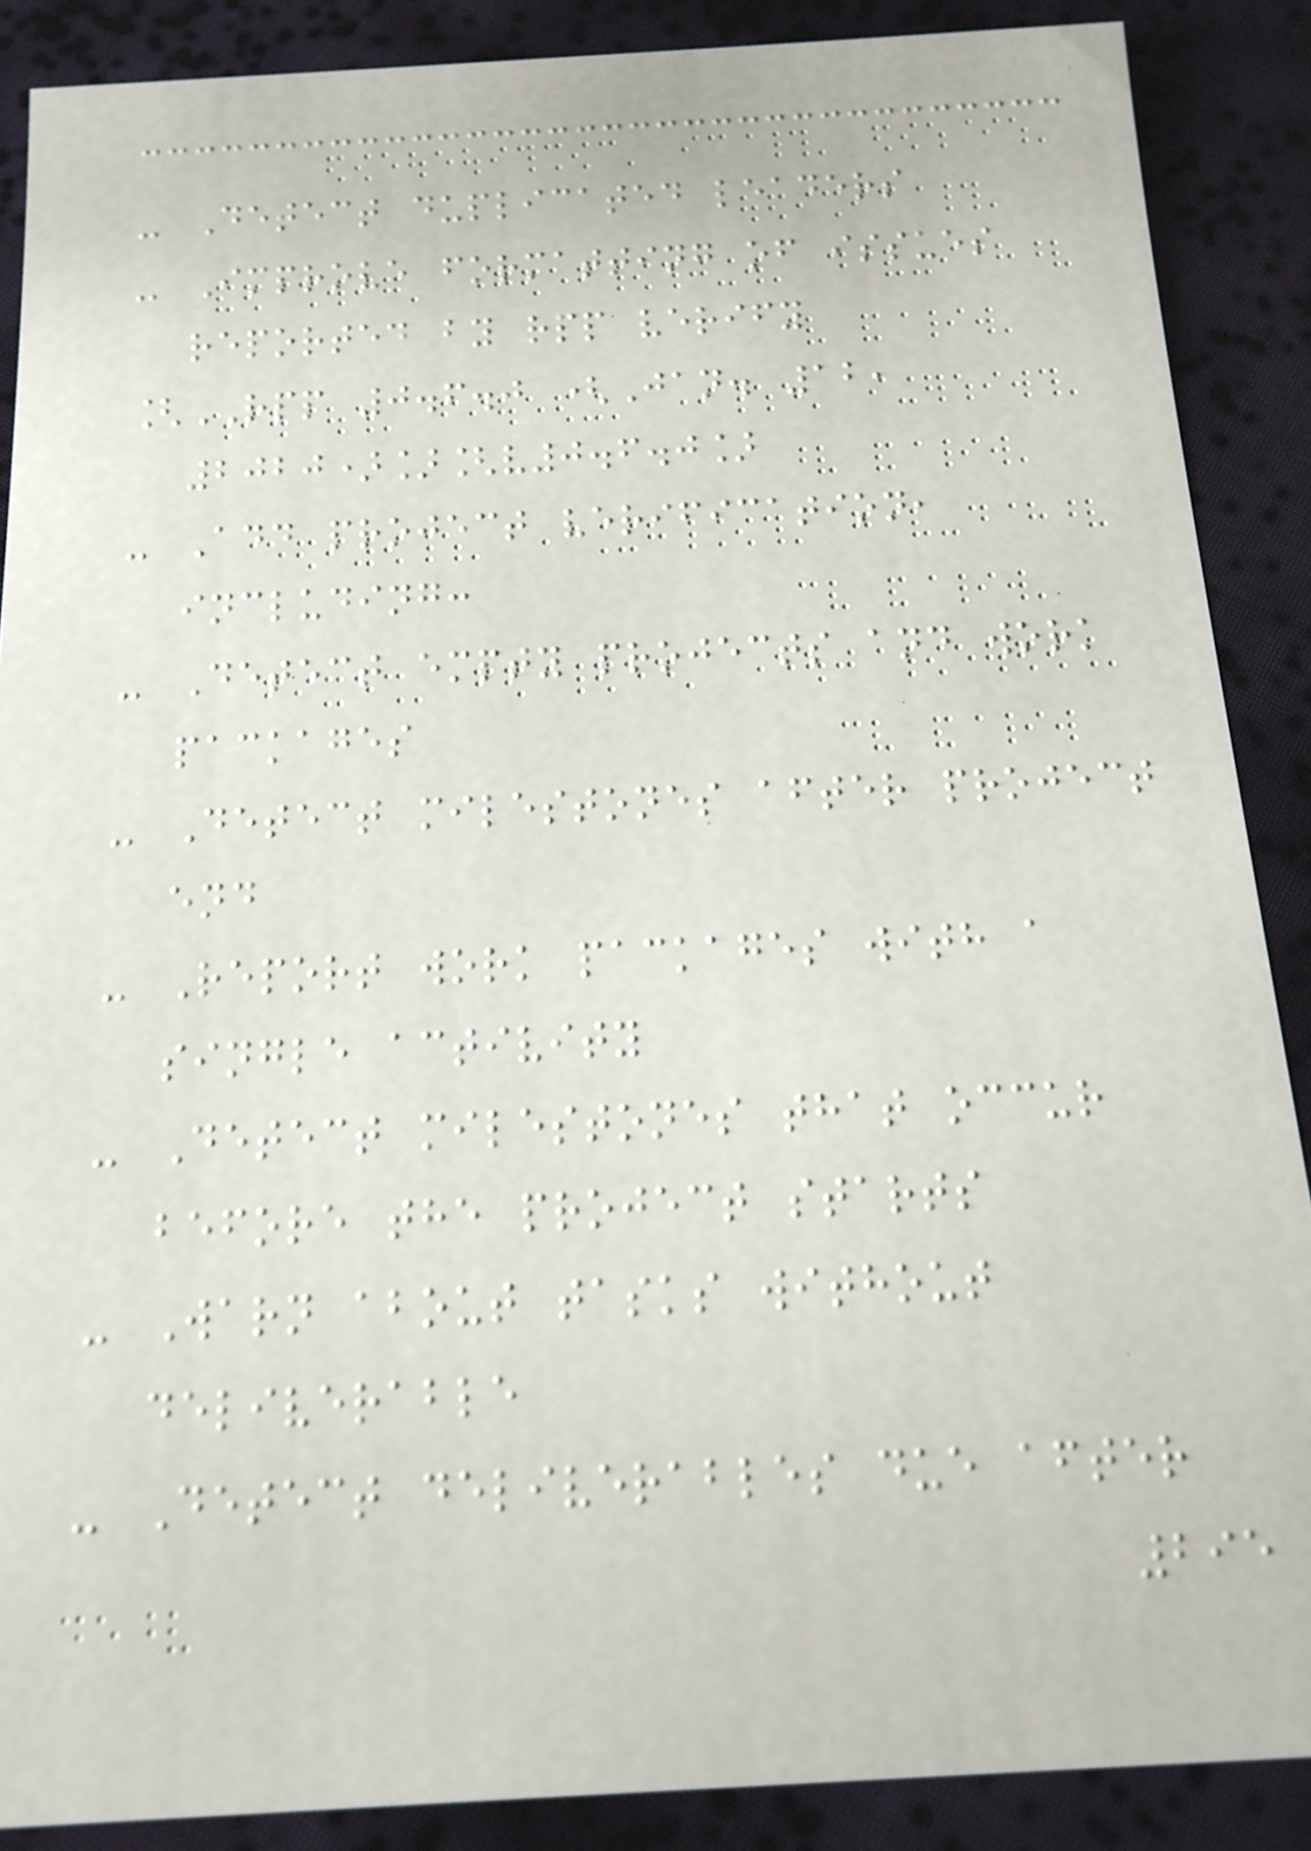- Detect duplicated leaders
- Improve formatting of issues
reported by rpp verify
[RPP 0.6.0 (Jan. 12,
2020)][v0.6.0]
- Add project verification,
including:
- Detect empty projects and work
packages
- Detect milestones after project
end
- Report work packages with a
single activity
- Detect milestones that occur
before the project starts
- Warn about tasks without
deliverable
- Detect deliverables due after
295
